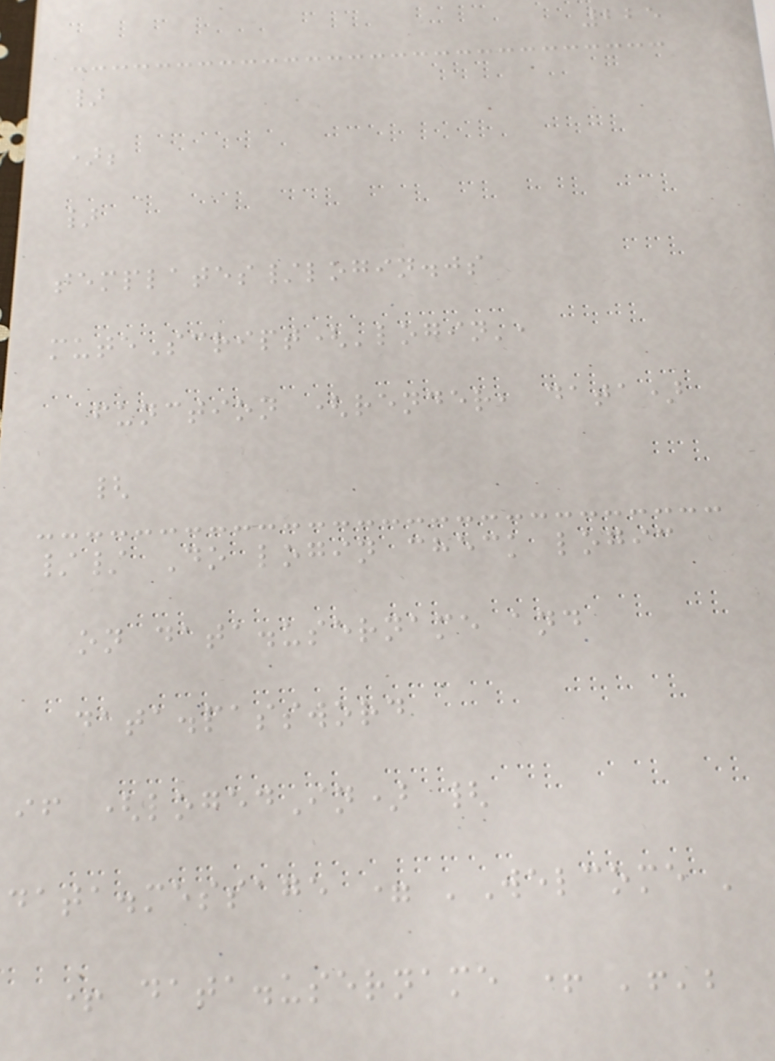225
}
);
}
templates/login.js
muteScript('login',
function (render, data)
{
// Do login check logic
on data.username and
data.password
if (logedIn) {
data.message = 'Welcome '
+ data.username + '!';
